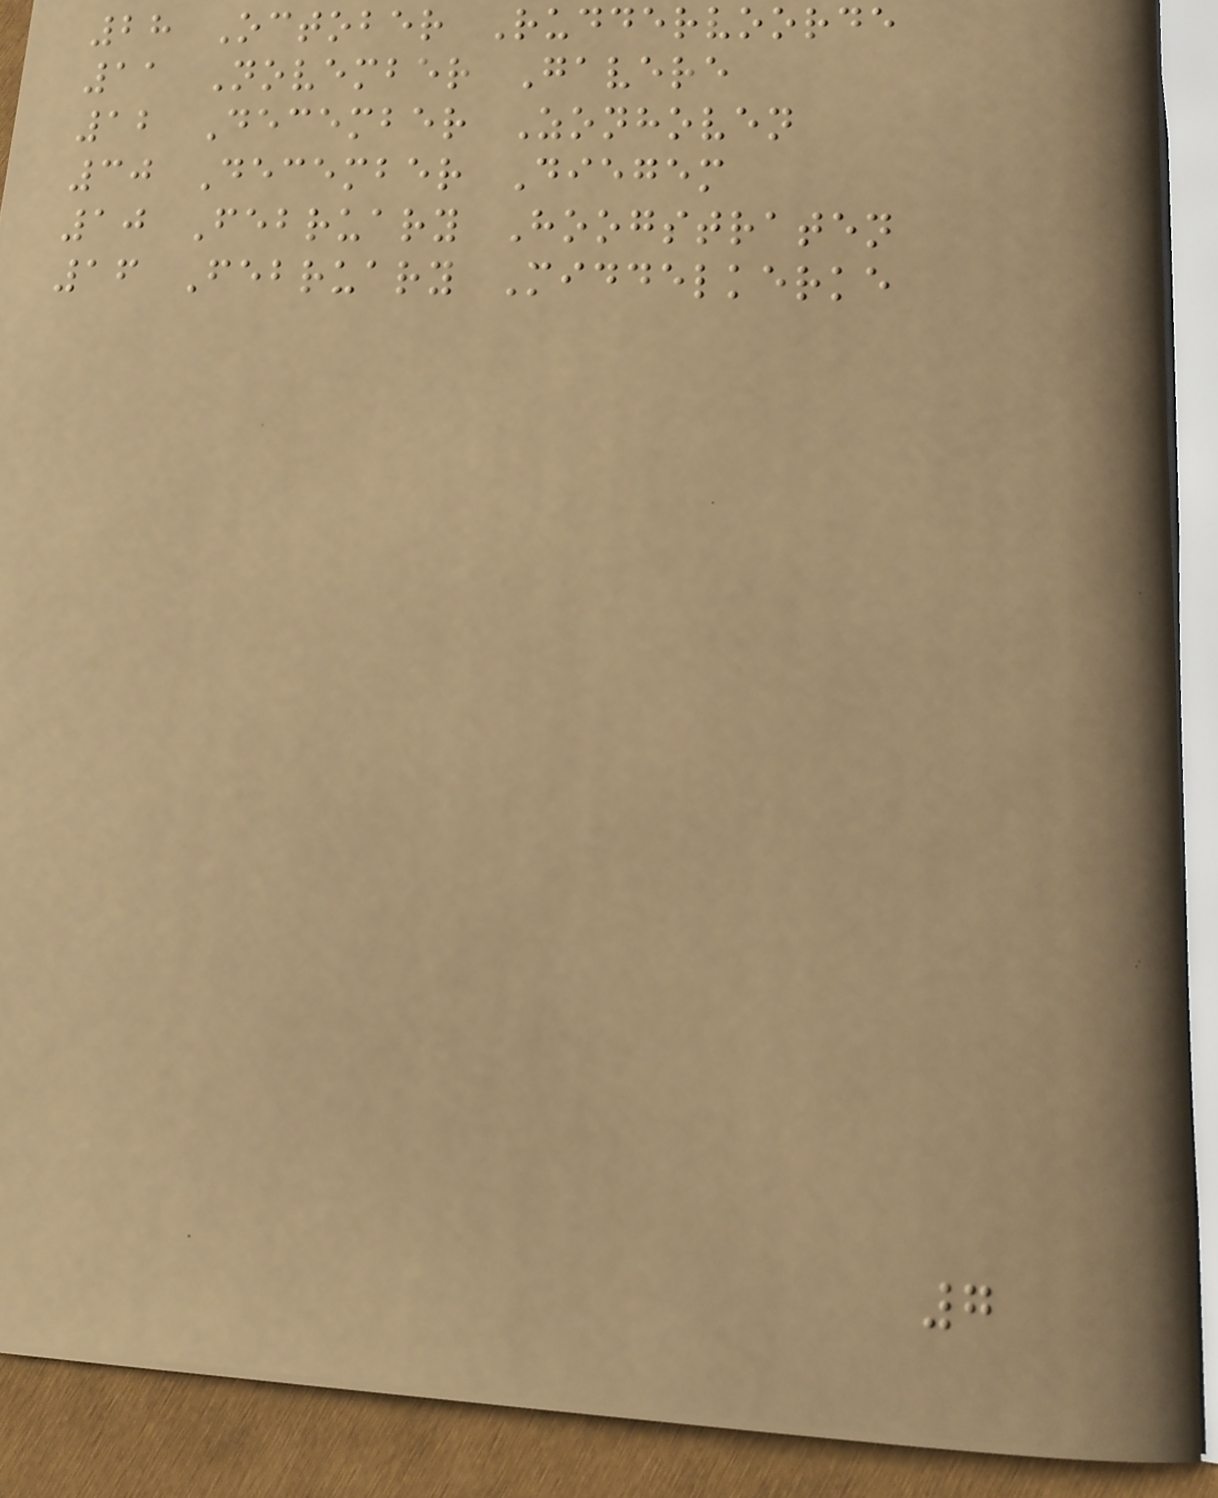28 October Ruddervoorde
11 November Gavere
12 December Zonhoven
30 December Diegem
10 February Hoogstraten
16 February Middelkerke
7
